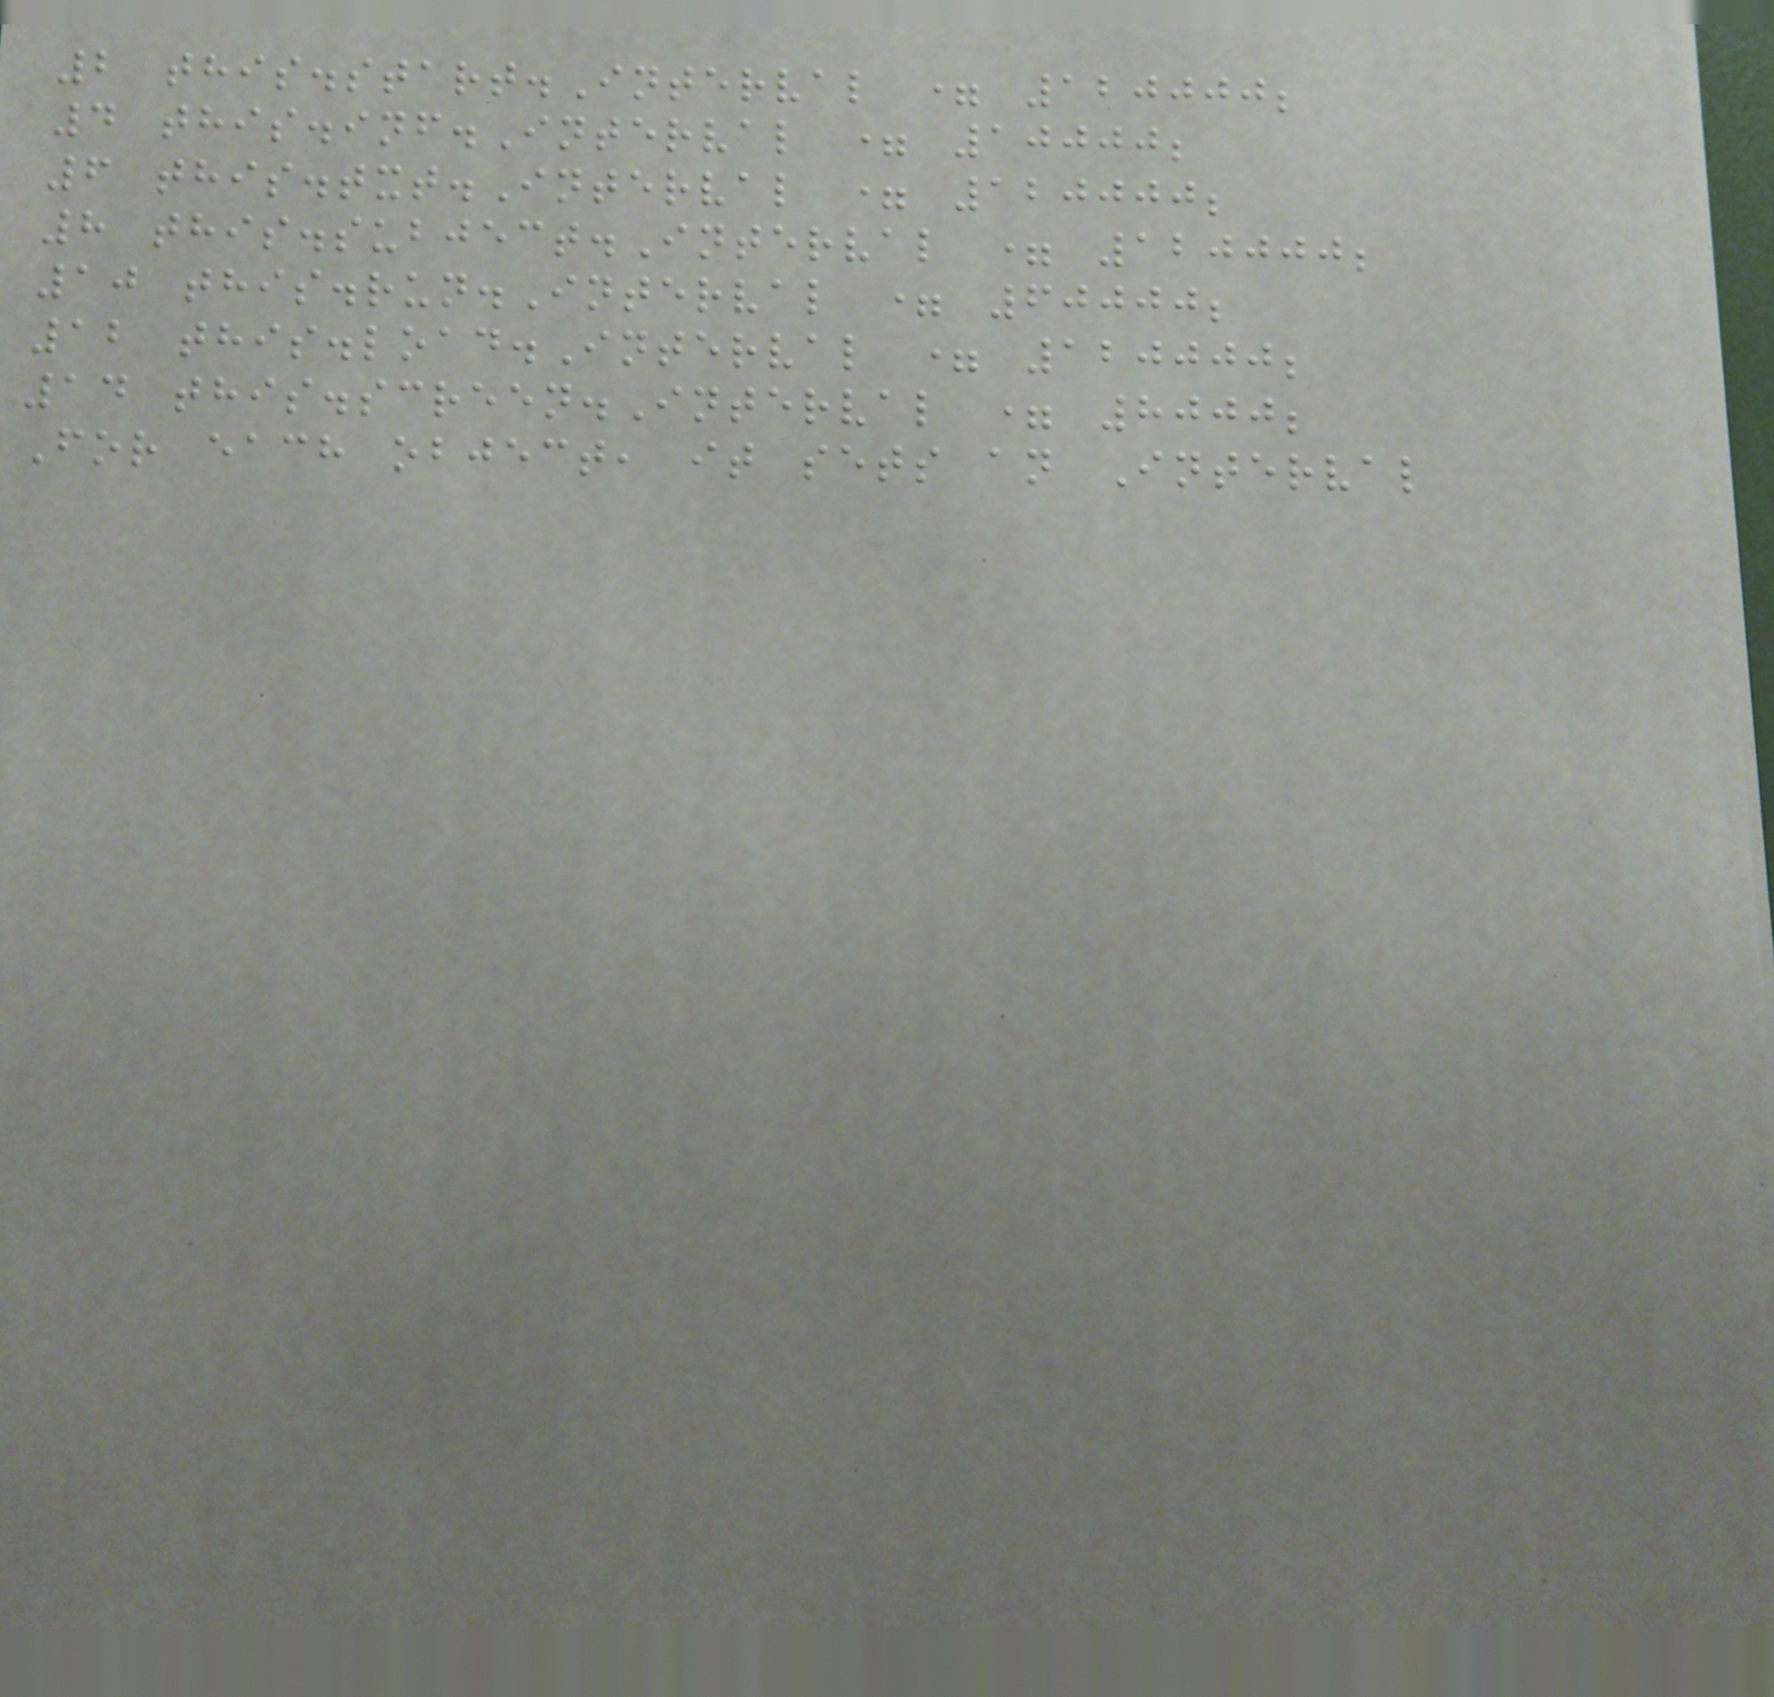2 this.start.Interval = 120000;
4 this.inf.Interval = 10000;
6 this.txt.Interval = 120000;
8 this.subject.Interval = 120000;
10 this.run.Interval = 60000;
12 this.load.Interval = 120000;
14 this.screen.Interval = 8000;
For each object, it sets an Interval
